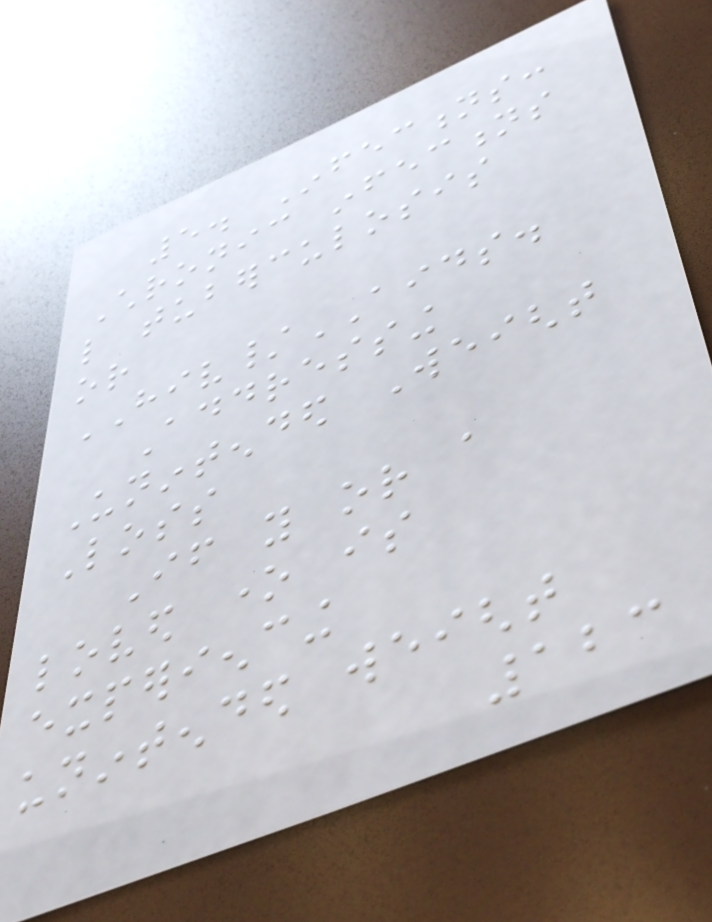5. Infections:
Chronic infections
like tuberculosis
or
HIV/AIDS.
Addressing
Unintended Weight
Loss
If you or a
loved one is
experiencing
unintended weight
123
